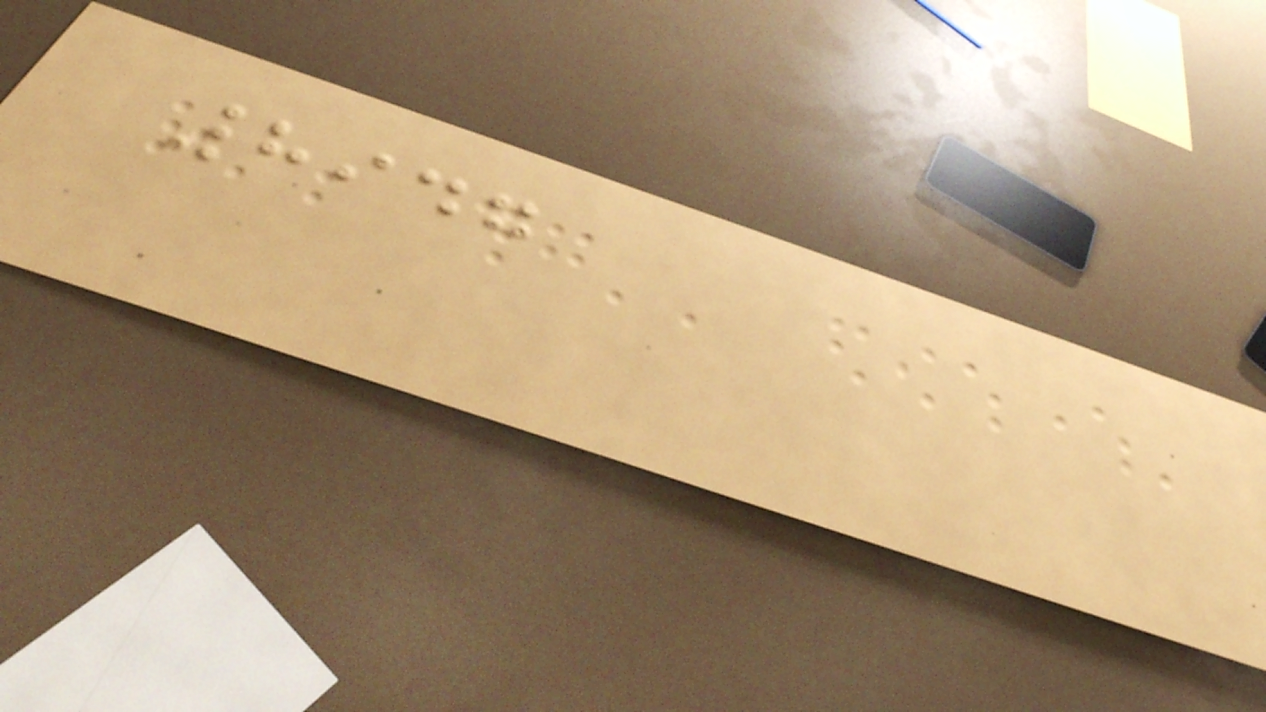8947
